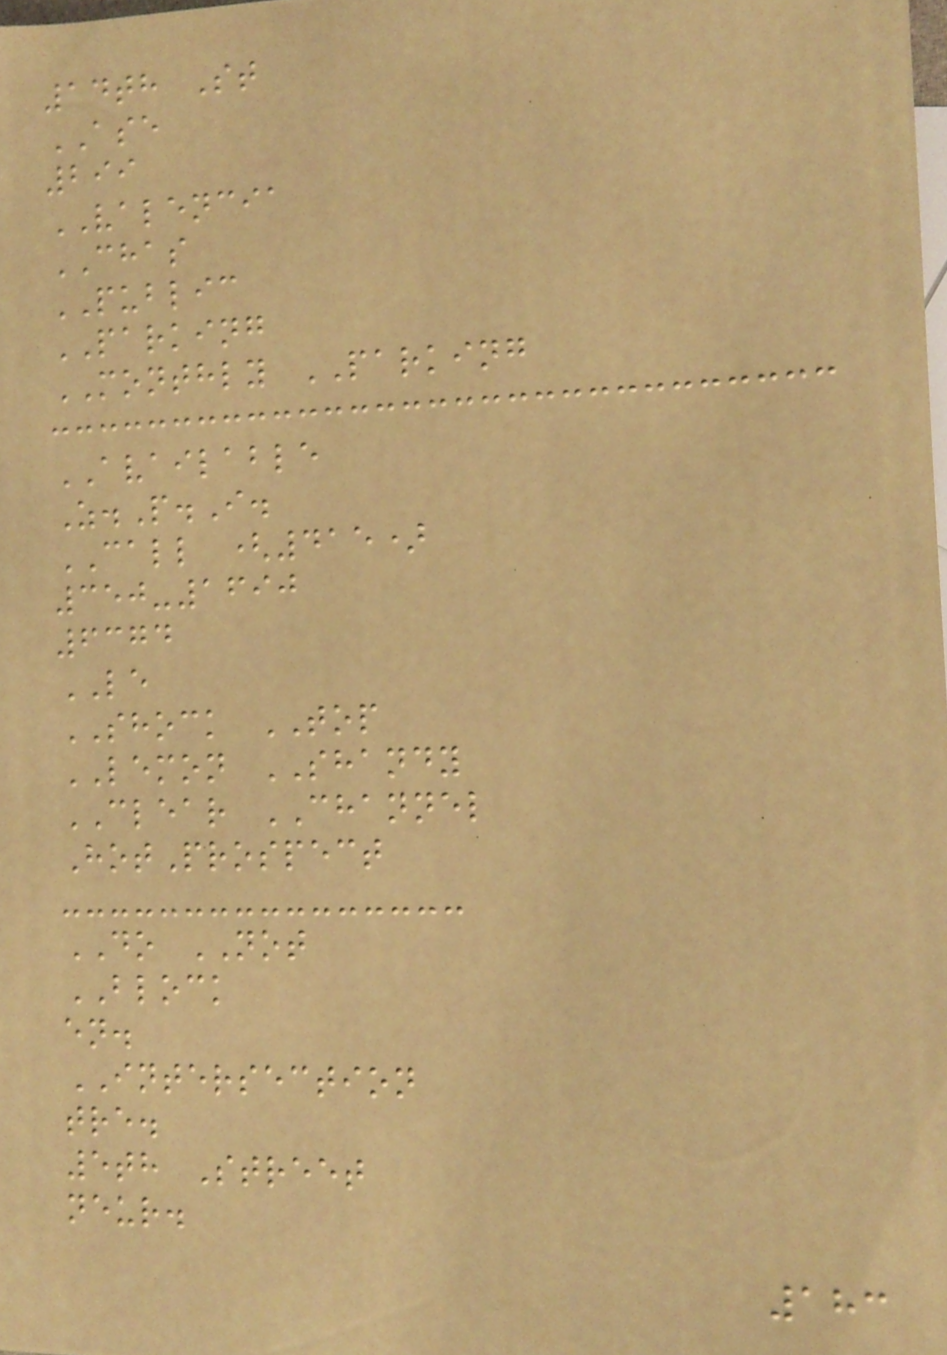14th St
ASE
299
VALENCIA
CHAS
PUBLIC
PARKING
MONTHLY PARKING
AVAILABLE
Z.P.I.
CALL (415)
350-1690
6374
LE
SHOCK TOP
LEMON SHANDY
CLEAR CHANNEL
HotProspect
DO NOT
BLOCK
en.
INTERSECTION
tre.
5th Street
neur.
183
